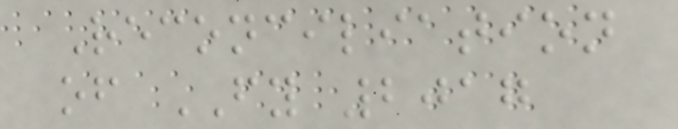Reconciliation
of FY 2017
